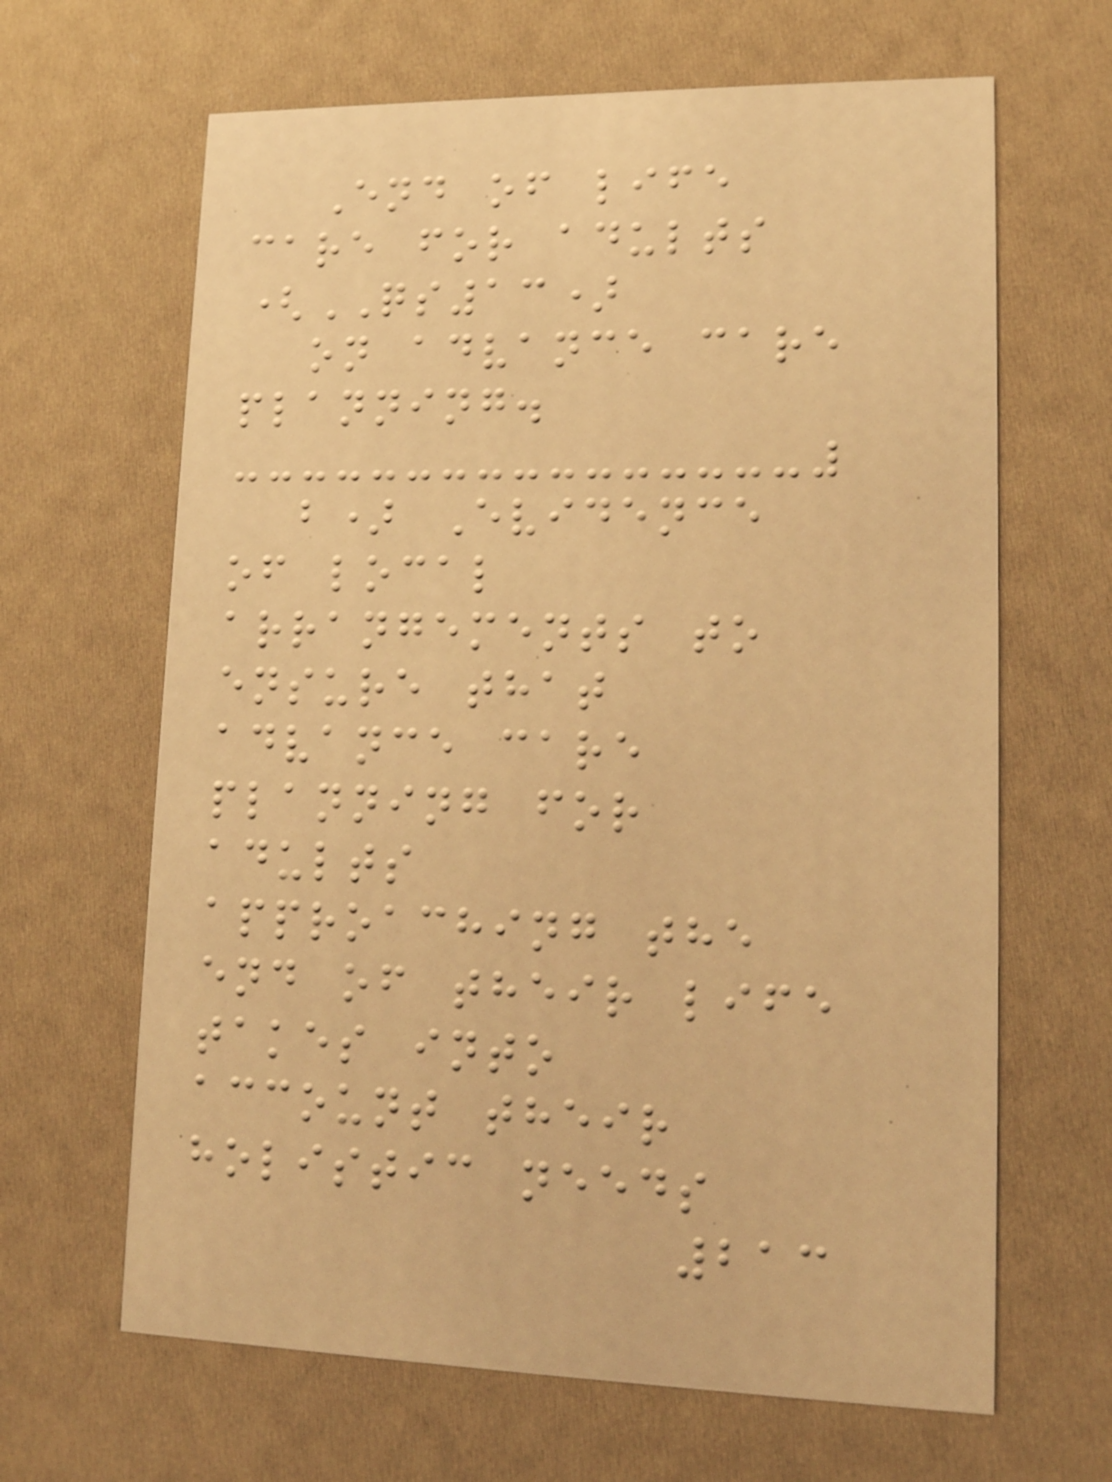End of life
care for adults
(QS13)
on advance care
planning.
b) Evidence
of local
arrangements to
ensure that
advance care
planning for
adults
approaching the
end of their life
takes into
account their
holistic needs
213
